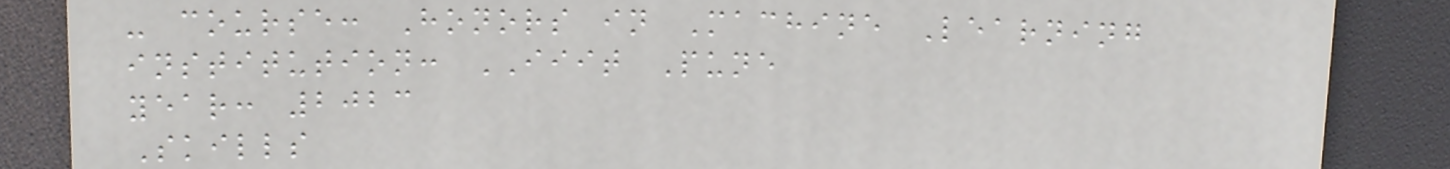- course: Honors in Machine Learning
institution: IIIT Pune
year: 2023
Skills
